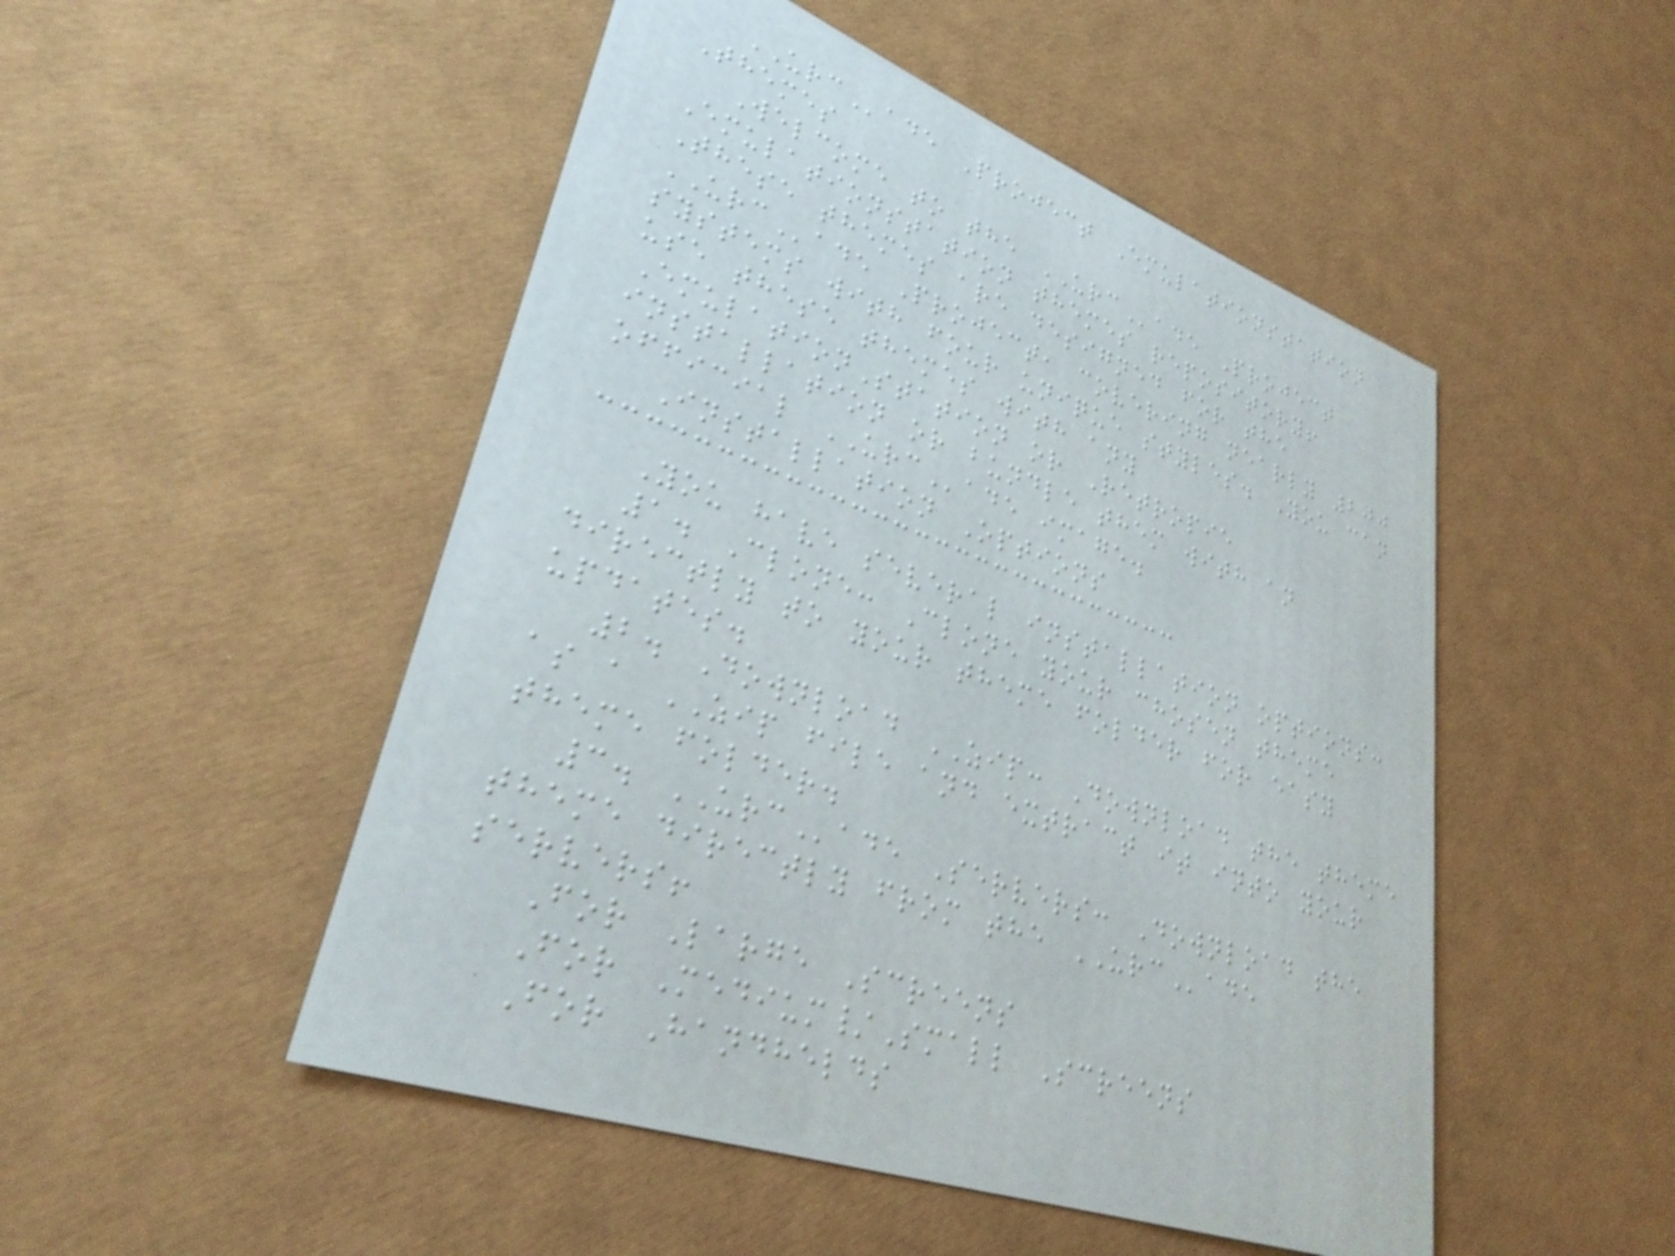URCade Project Emulationstation
Themes
Welcome to the URCade Project
Emulationstation themes repository!
These themes are designed for the
URCade Project, covering nearly 200
systems with four unique styles. You can
use these themes with any
EmulationStation or Retropie
installation or bundle them with an
official URCade image.
Installation Options
You have several installation options:
1. Clone: Clone your chosen theme
directly to your theme folder for easy
updates.
2. Download ZIP: Download the theme
as a ZIP file and extract it into your
theme folder.
3. URCade Servers: Download the
theme directly from the URCade
servers!
For Large Screens
For Medium/Small Screens
For Handhelds
